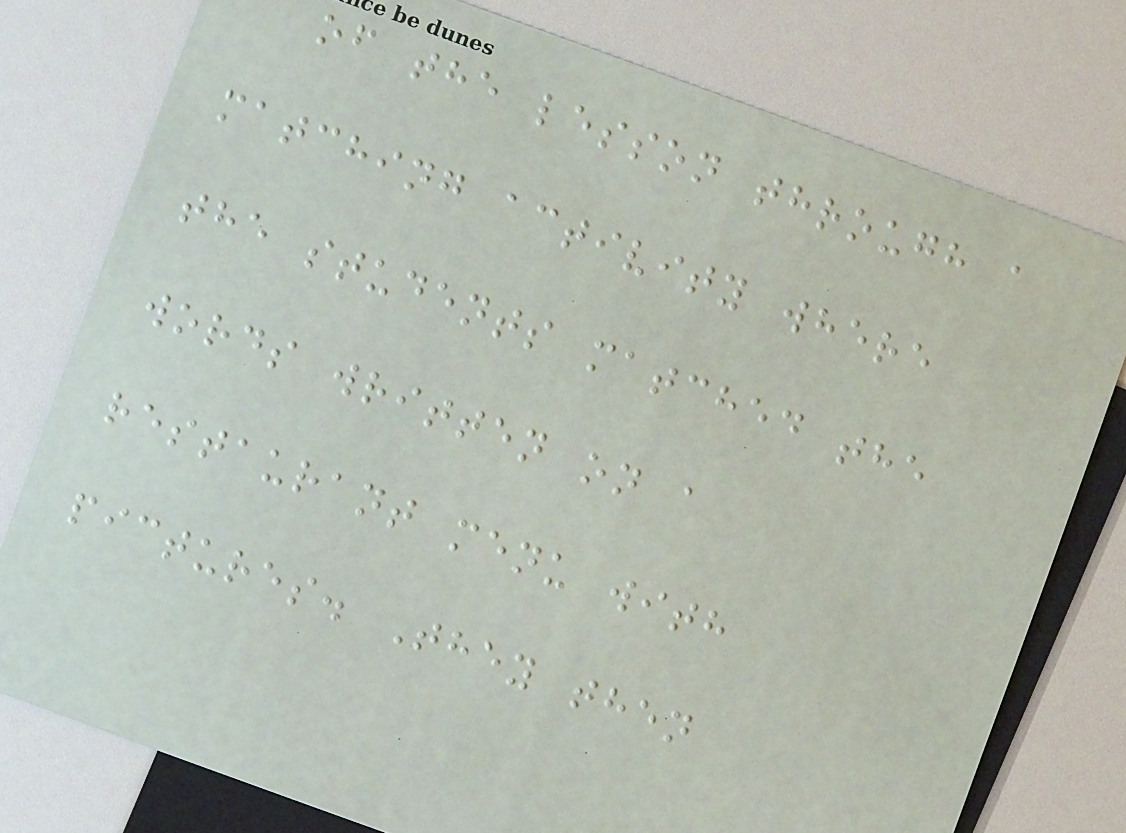of the lesson through a
matching activity where
the students matched the
words written on a
restaurant menu with
pictures. They then
